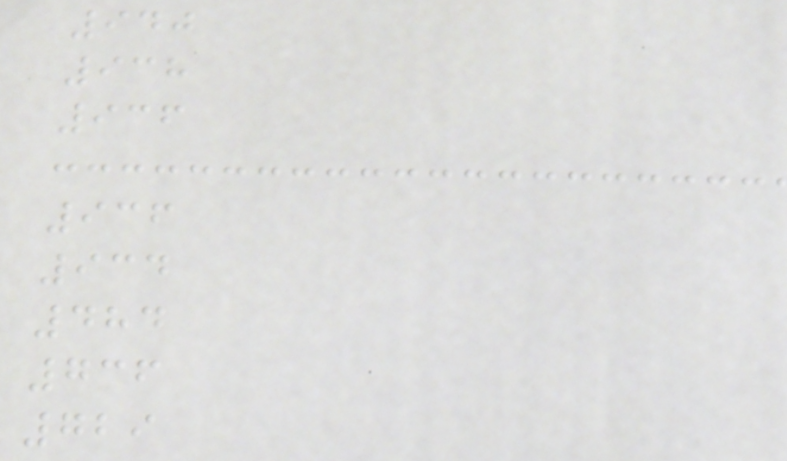940
938
936
936
934
484
736
729
